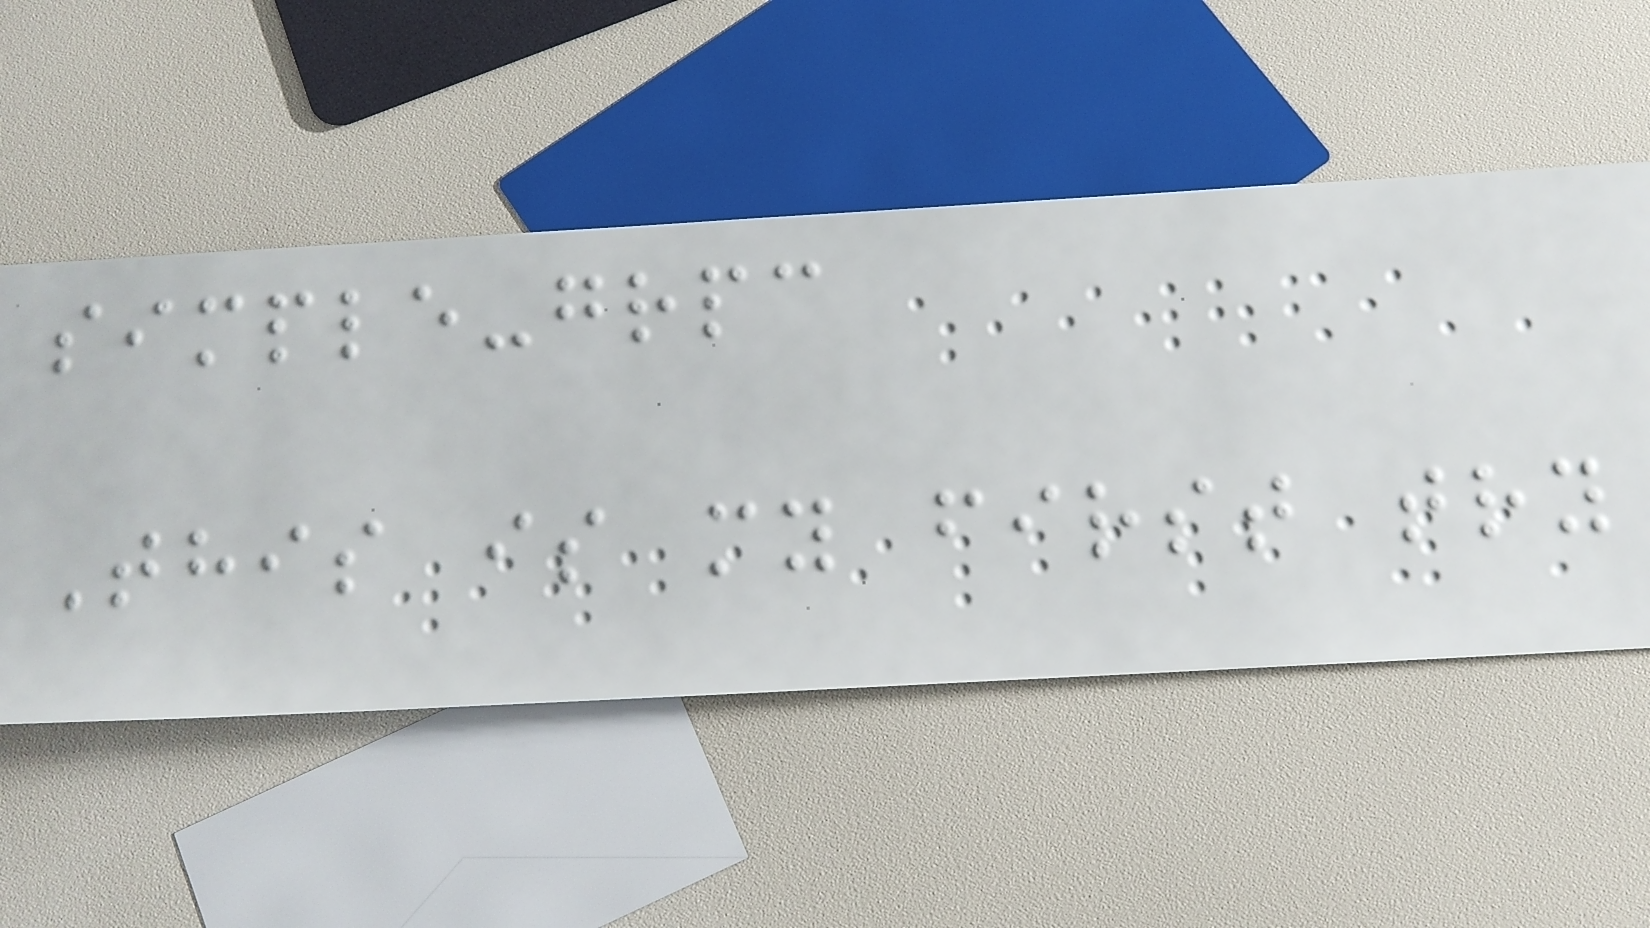simple-grpc
This is my first try
